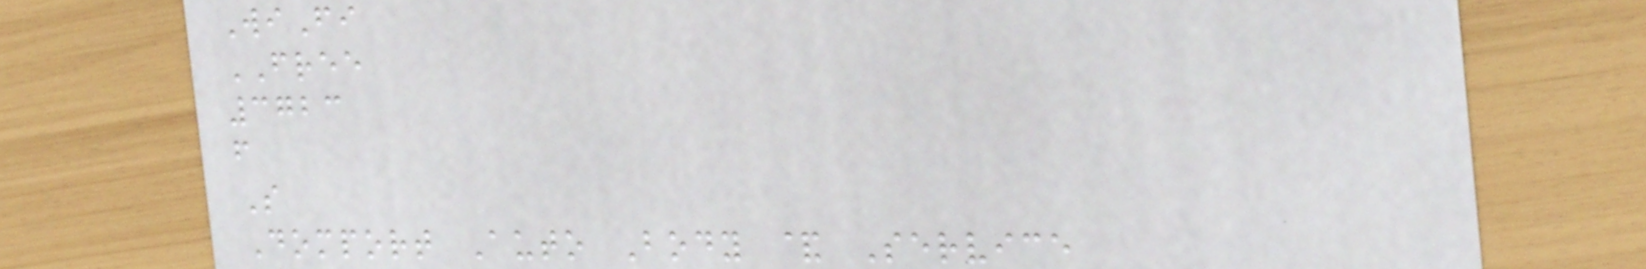WiFi
FREE
3723
f
S
Domport Auto Body & Service
